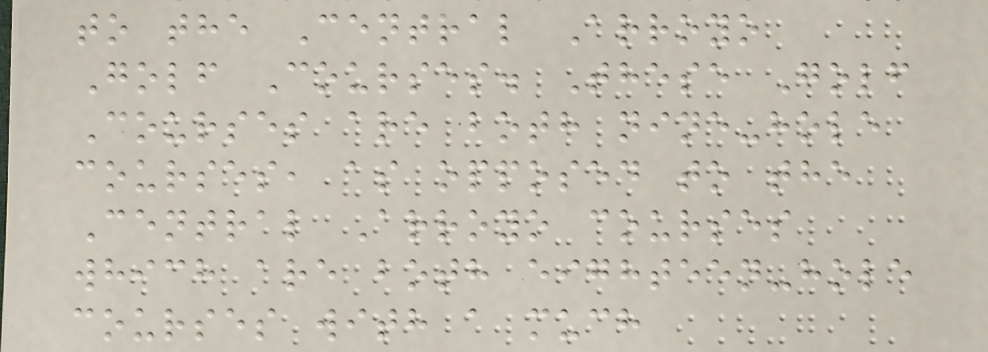to the Central Arroyo
Golf Courses. These Golf
Courses are both nine-hole
courses, as opposed to the
Central Arroyo courses
which are both eighteen-hole
courses with a much
